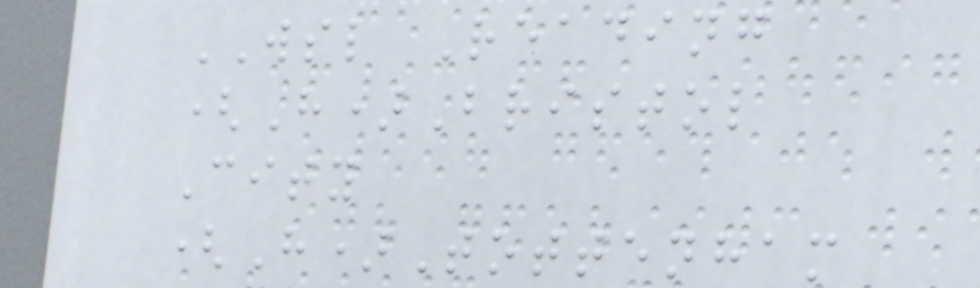WSL Reading
(H)Bristol
City
(H)Tottenham
